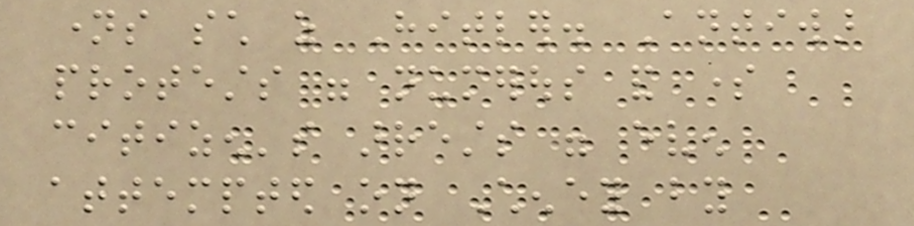names such as Hitler. Antiwar
protests were numerous and some
citizen's arrests were even
attempted on Cheney by
